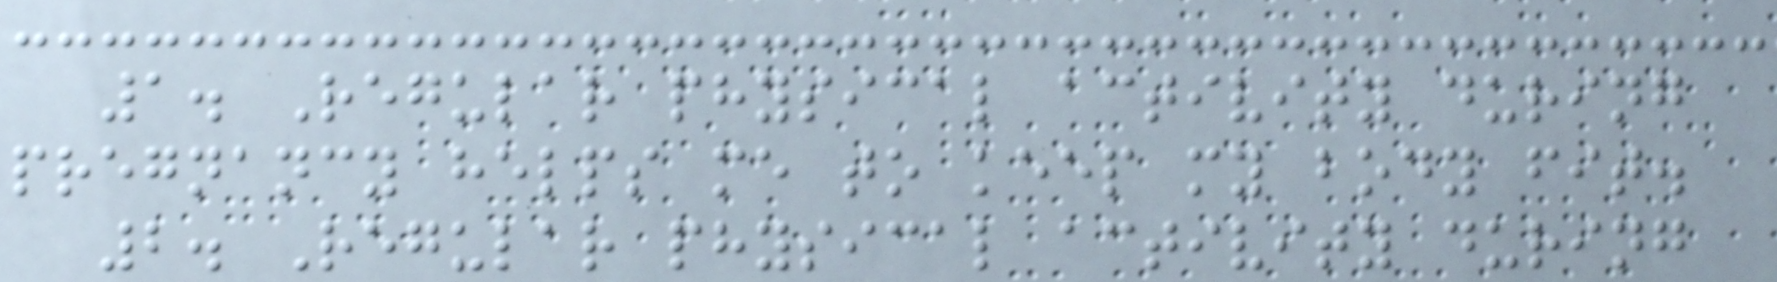1. Regular physical activity during
pregnancy helps me to keep my body fit.
2. Regular physical activity during
